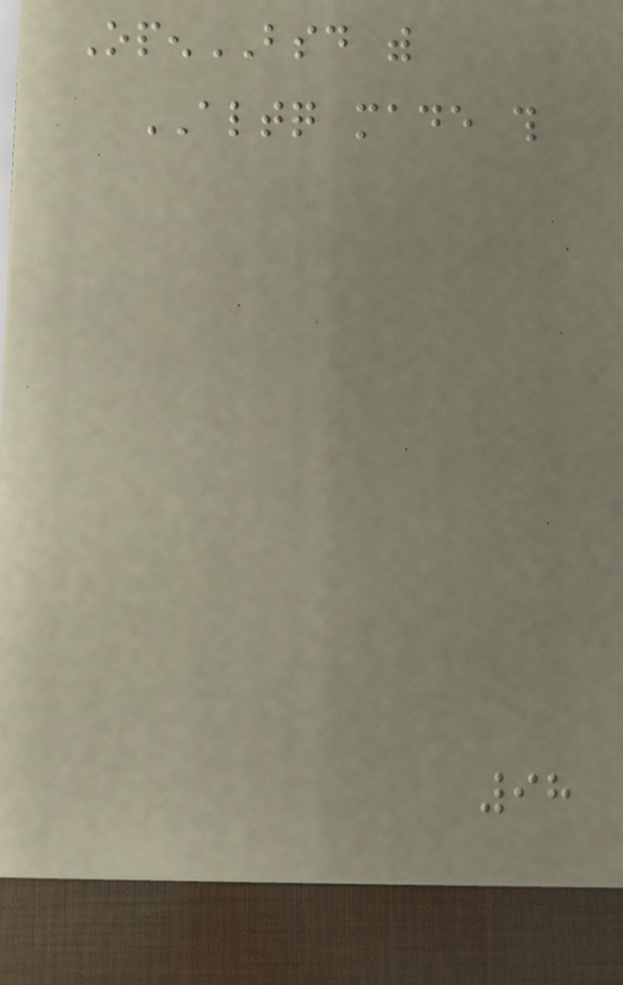OpenBSD with
ALTQ made this
98
